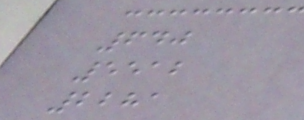640
5512
2281
